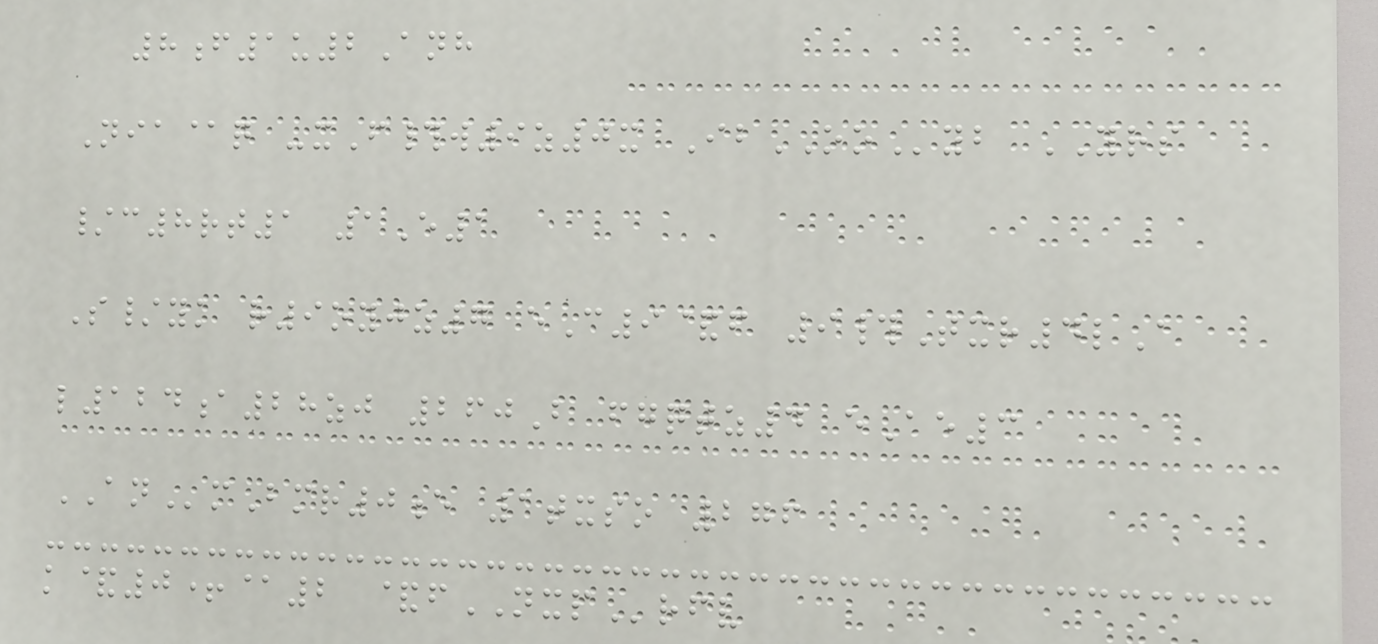8f1u2Anh
Nia@q -xF#w9z0x IbOOyb YRS
/c8rt1 1E1
S/yk r9oyjz7 eC9&f 9#Txr4lA
l124a28zj 260B fgqtz4 eAe3
ANmBmr0e 1txso 276
k&0+@2 &fNXPrfv
